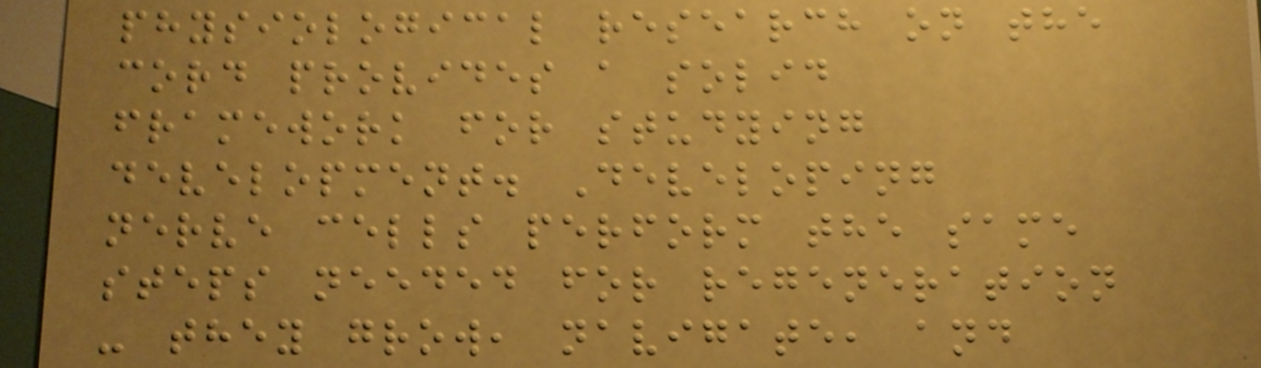physiological research on the
cord provides a solid
framework for studying
development. Developing
nerve cells perform the same
steps needed for regeneration
- they grow, navigate, and
